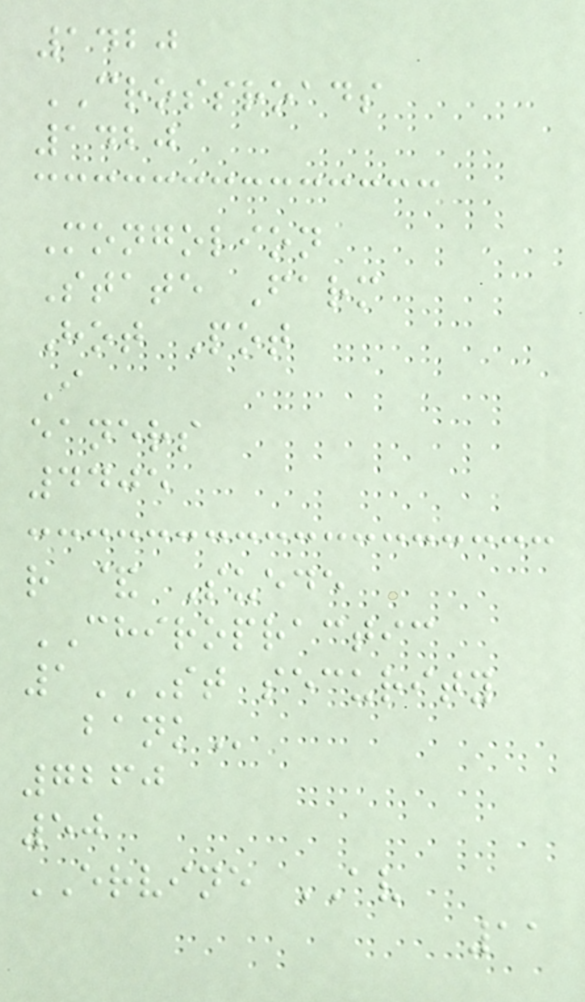1420
CROSSROADS
1420
Mongolion
State Farm
Hot Pot
I
eaners
4405
r & Suede
CHIROPRACTIC
1ST SECURITY
BANK
7260
50
ERVINE AV
11
